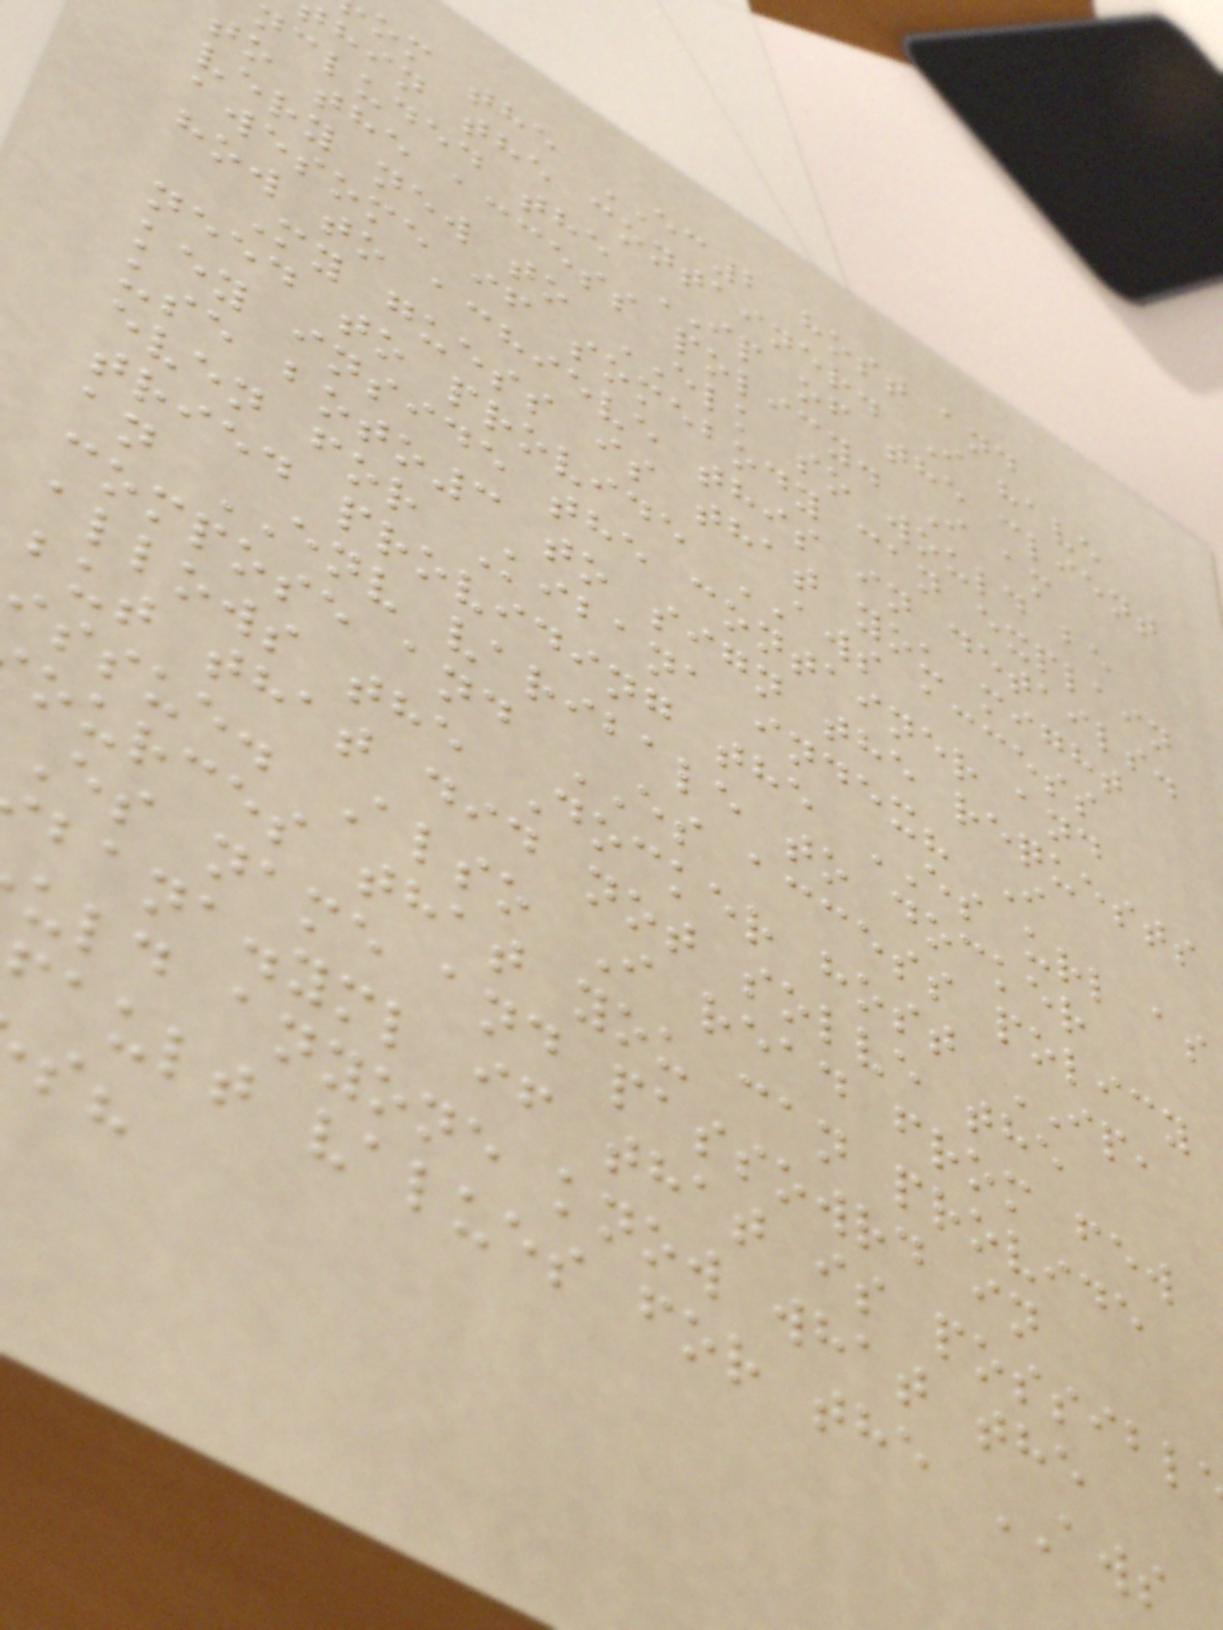om the EC2 host and
hin the container. I have
ncluded the IP of the client
to the access policy. I am
very new to ELK so would be
awesome if somebody can explain
how to achieve this in details.
My guess is that you might
need to provide AWS access
key inside the container and
use boto3 to sign the requests
even for Kibana index? I
tried providing the ES url as
an ENV varibale to docker
compose and ES access policy
allows the Docker host IP,
but that did not solve the
issue. Also I read from few
ources that you can provide
es name and passowrd in
bana.yml if that is possibl
uld anyone know what the
fault values for the AWS
